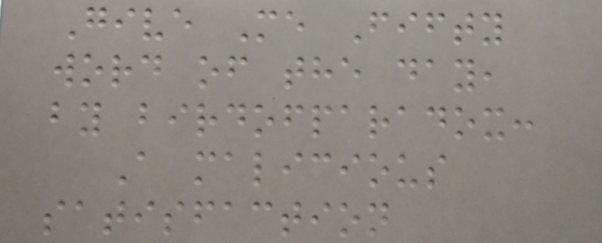Give Me Fifty
word of the day,
by birdofparadox:
A malicious
satisfaction
